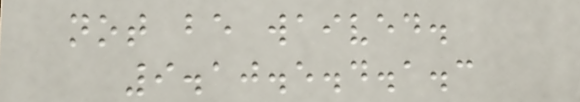not be waived.
9.10.5.4.1.3
